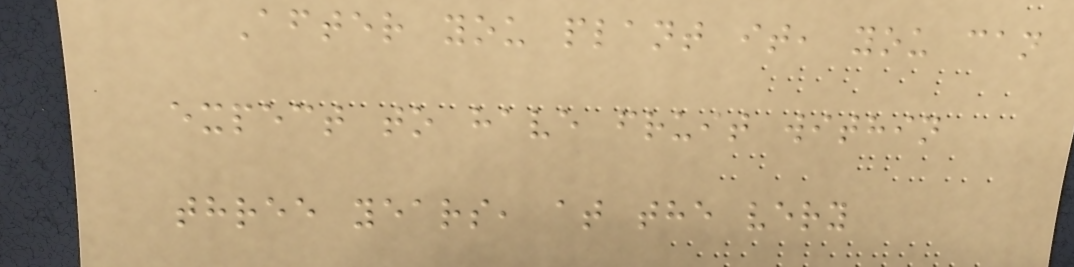After you plant it, you can
expect to have fruit within
three years, at the very
